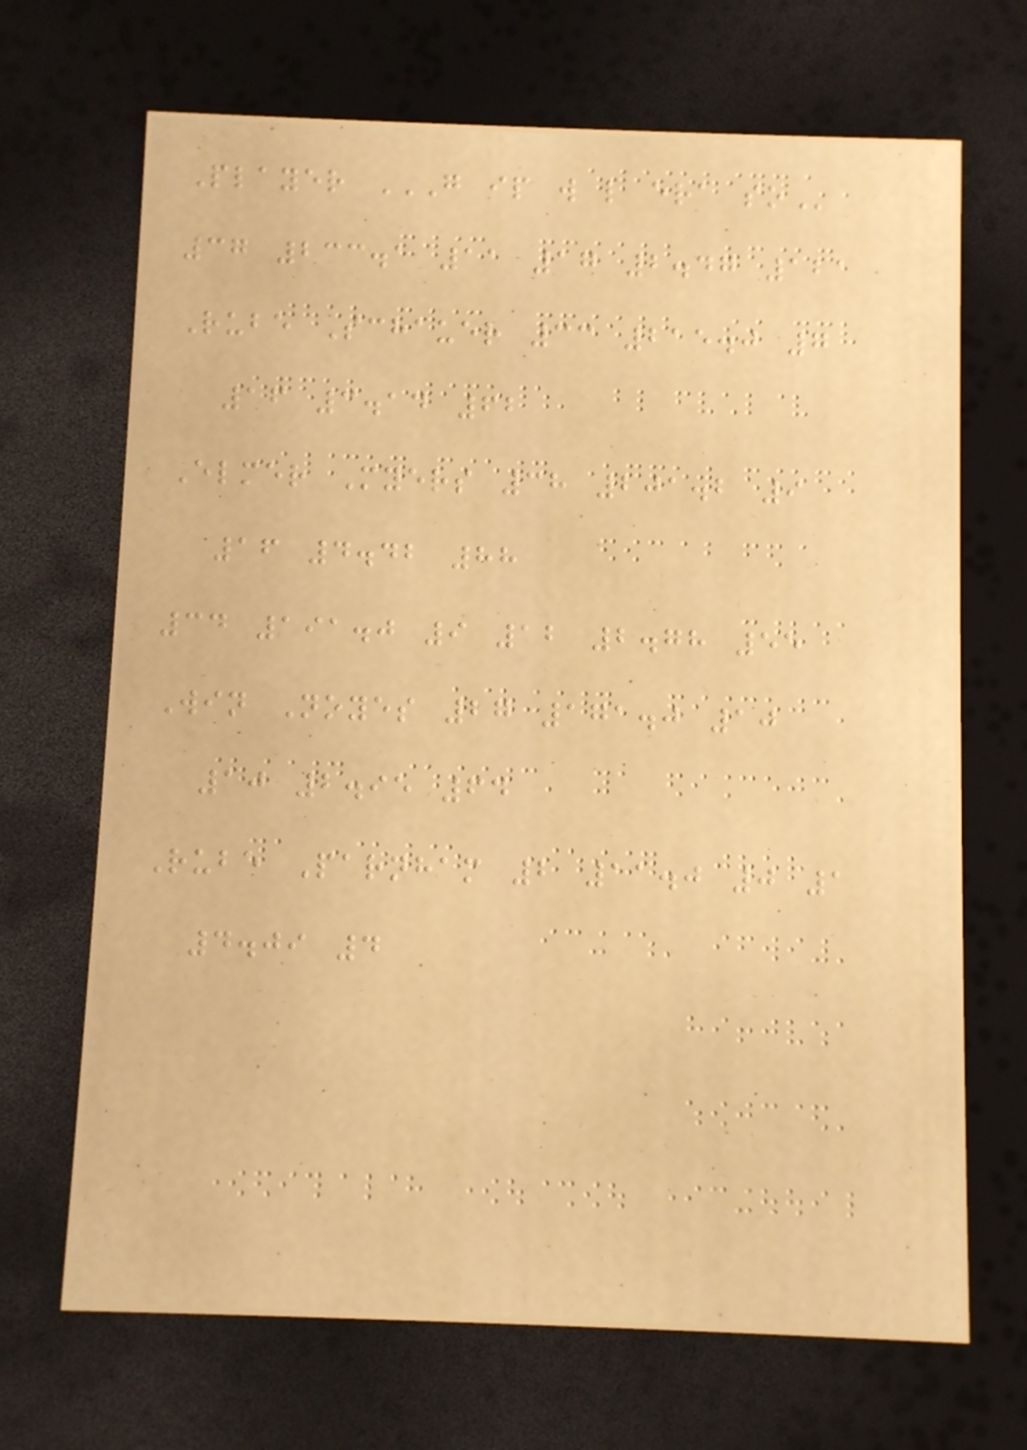Player G IP W L ERA SO
37 233.1 11 17 2.47 121
Rube Schauer 33 215.0 7
16 3.14 62
Elmer Myers 38 201.2 9
16 4.42 88
34 191.0 9 12 2.78 55
Win Noyes 27 171.0 10
10 2.95 64
Rube Parnham 2 11.0 0 1
4.09 4
